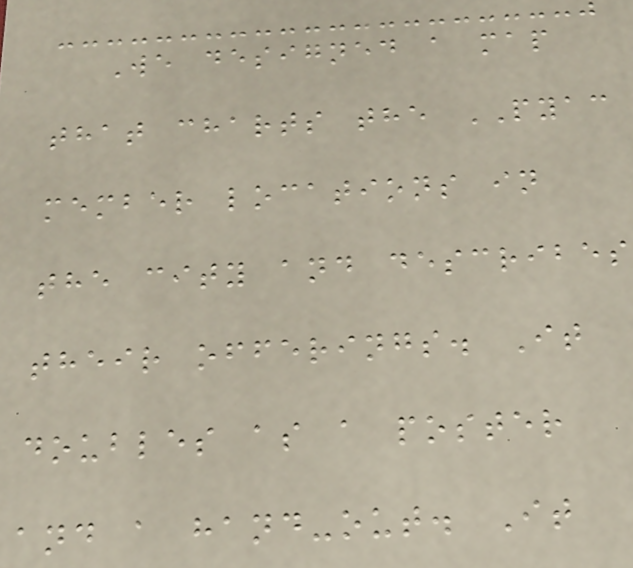We designed a map
that charts the PYAC
member locations in
the city and describes
their offerings. It
doubles as a poster
and a hand-out. It
